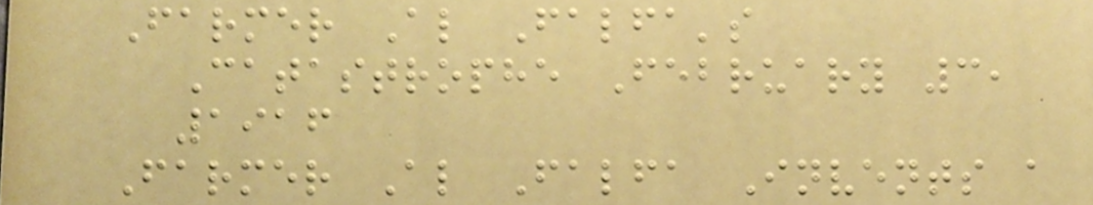Farmer Al Falfa's
Catastrophe February 3,
1916
Farmer Al Falfa Invents a
